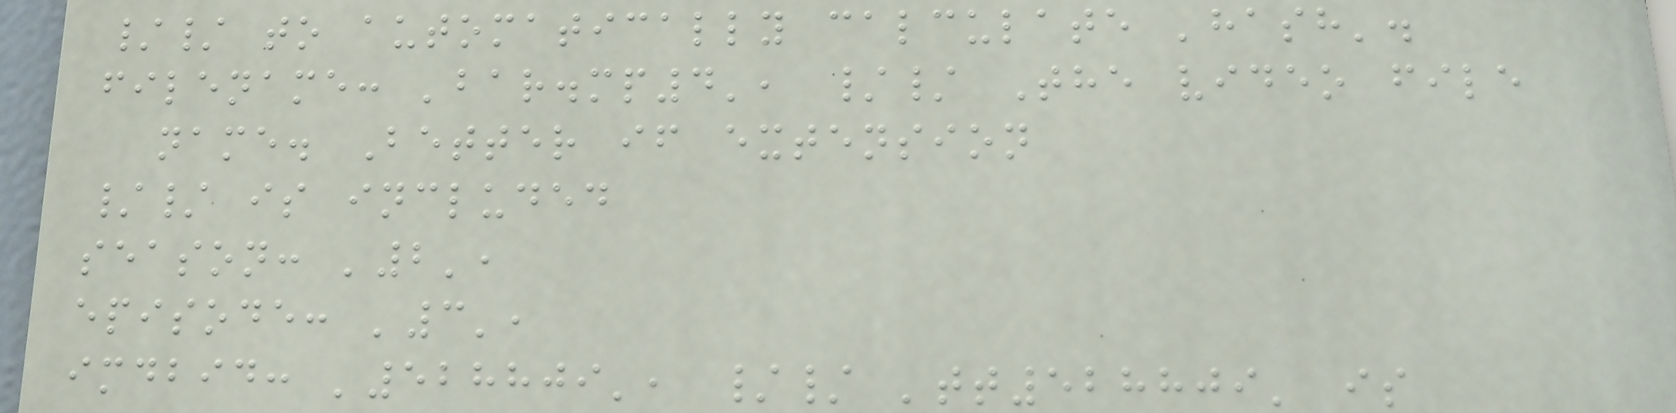// to automatically calculate 'hash'.
filename: 'bar.mp4', // The video file
name. Better if extension
// is included
season: '2',
episode: '3',
imdbid: '528809', // 'tt528809' is
